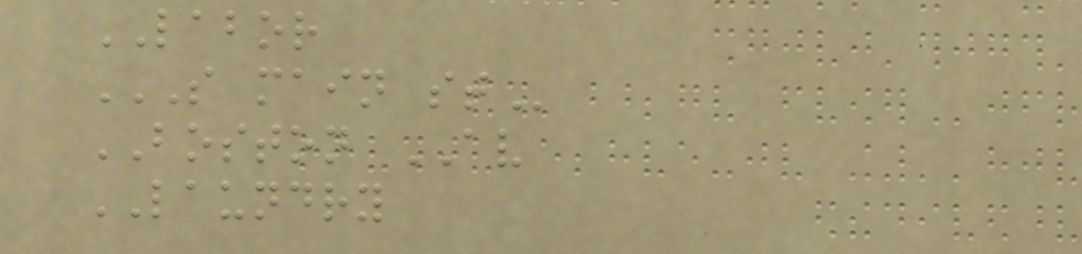LABOR
S MAIN ST
BOSTON AV
LAUNDRY
